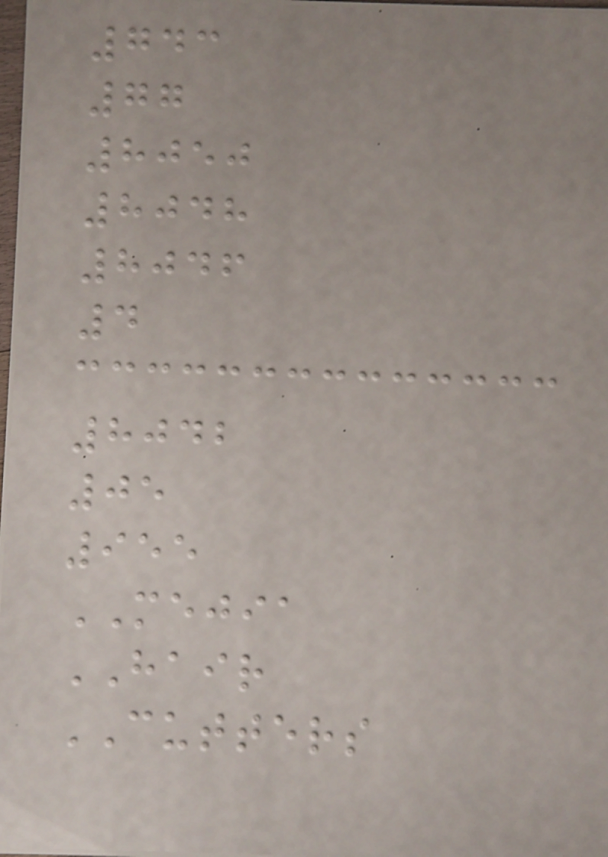743
77
8050
8048
8046
4
8042
05
955
MEJIA
HAIR
CUTTERS
